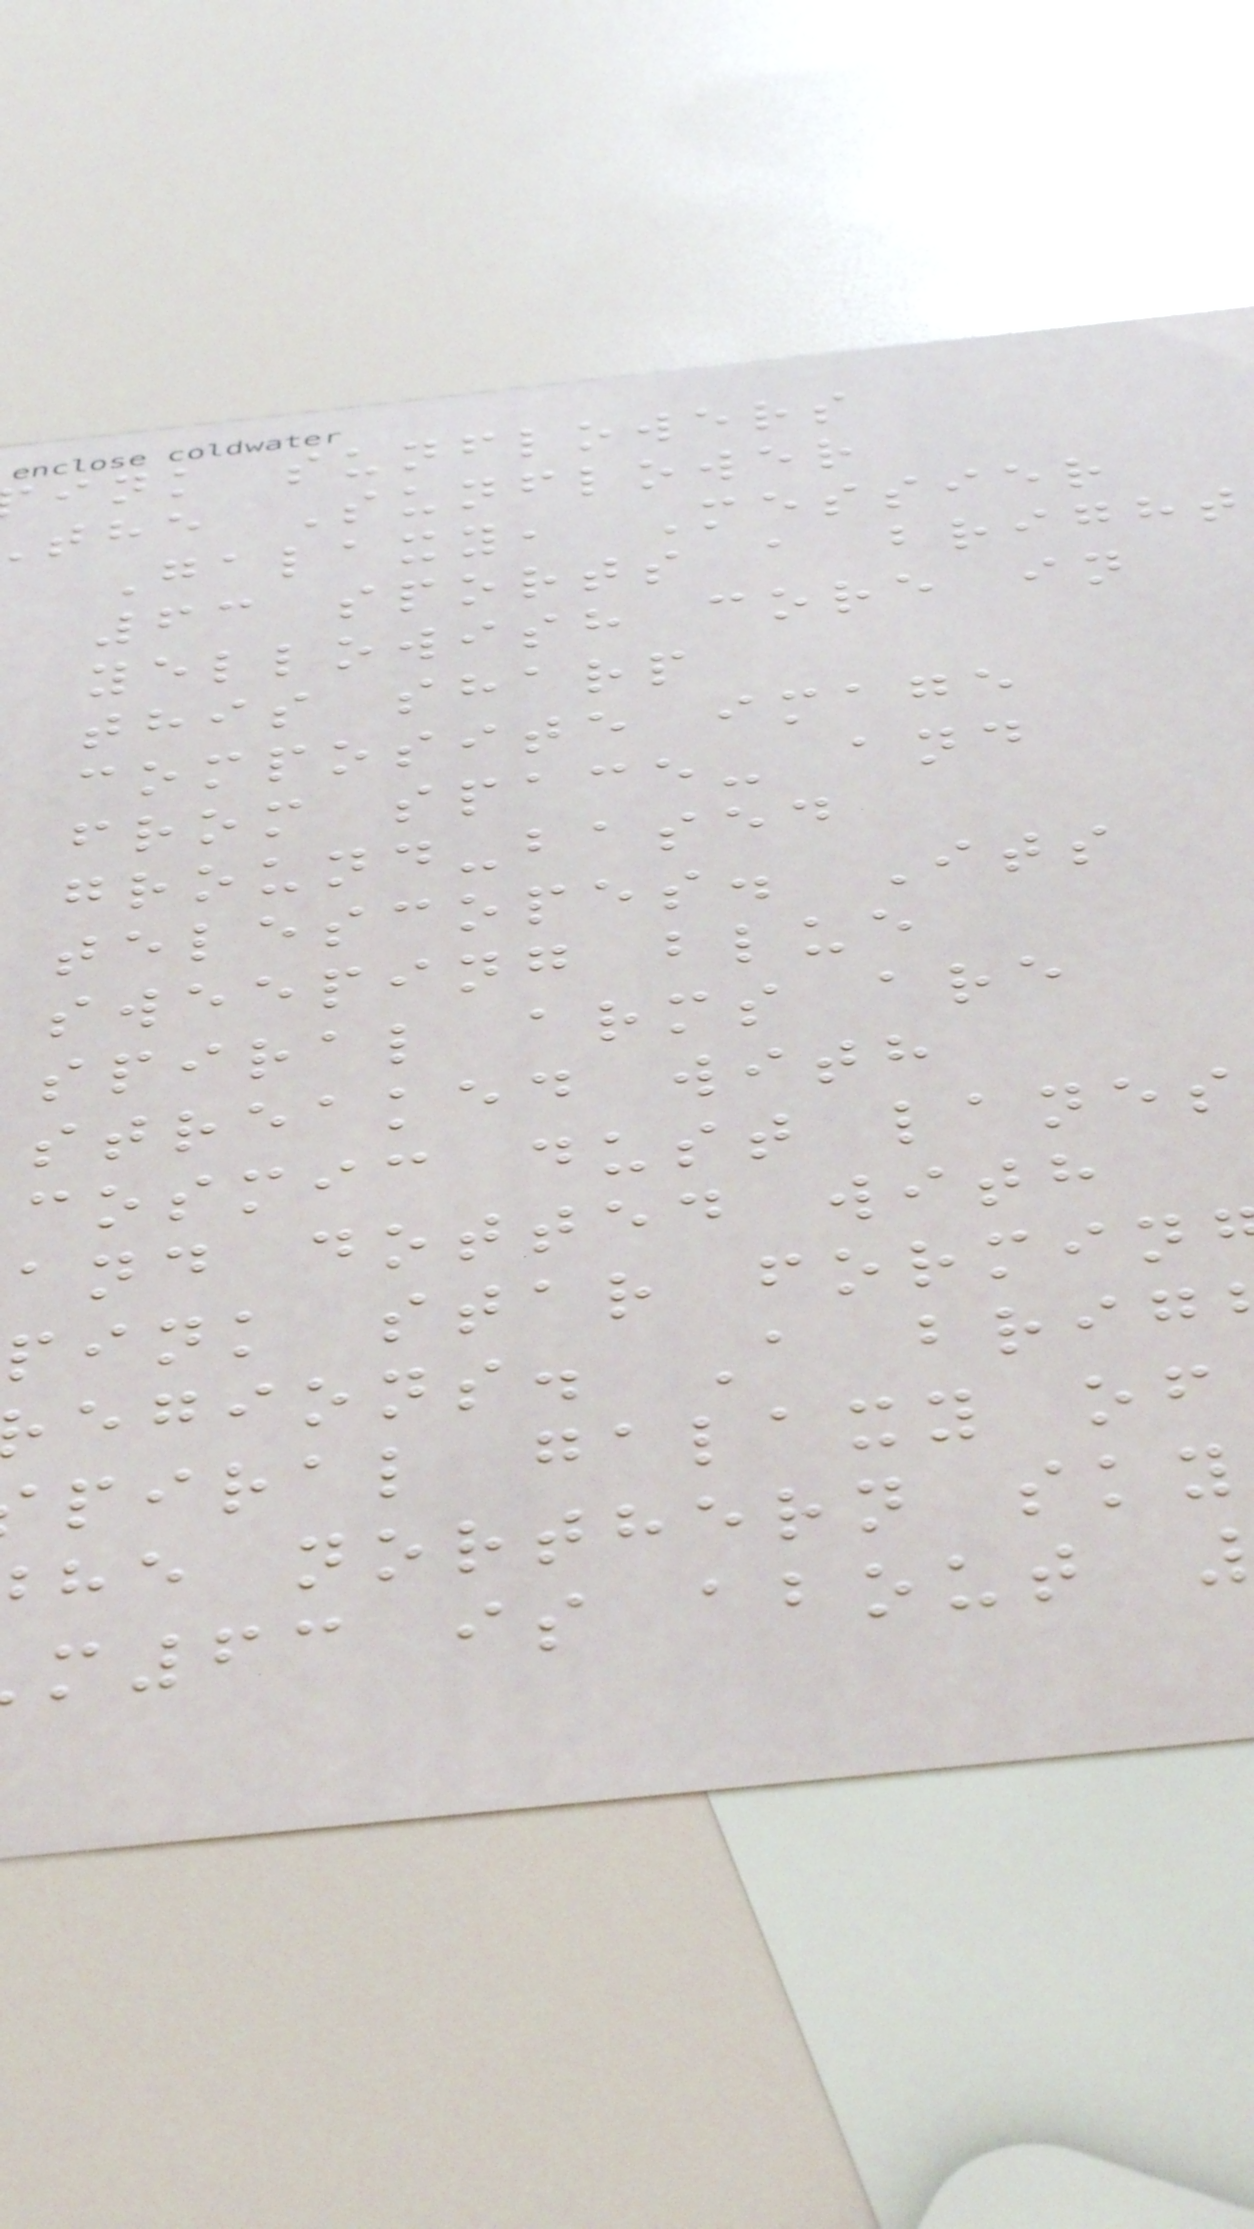ink sunflowers
the Sunflower
Galaxy, Messier
63 sports a bright
yellowish core in
this sharp
composite image
from space- and
ground-based
telescopes. Its
sweeping blue
spiral arms are
streaked with
cosmic dust lanes
and dotted with
pink star formin
egions. A brig
piral galaxy of
he northern sky
m63 is about
